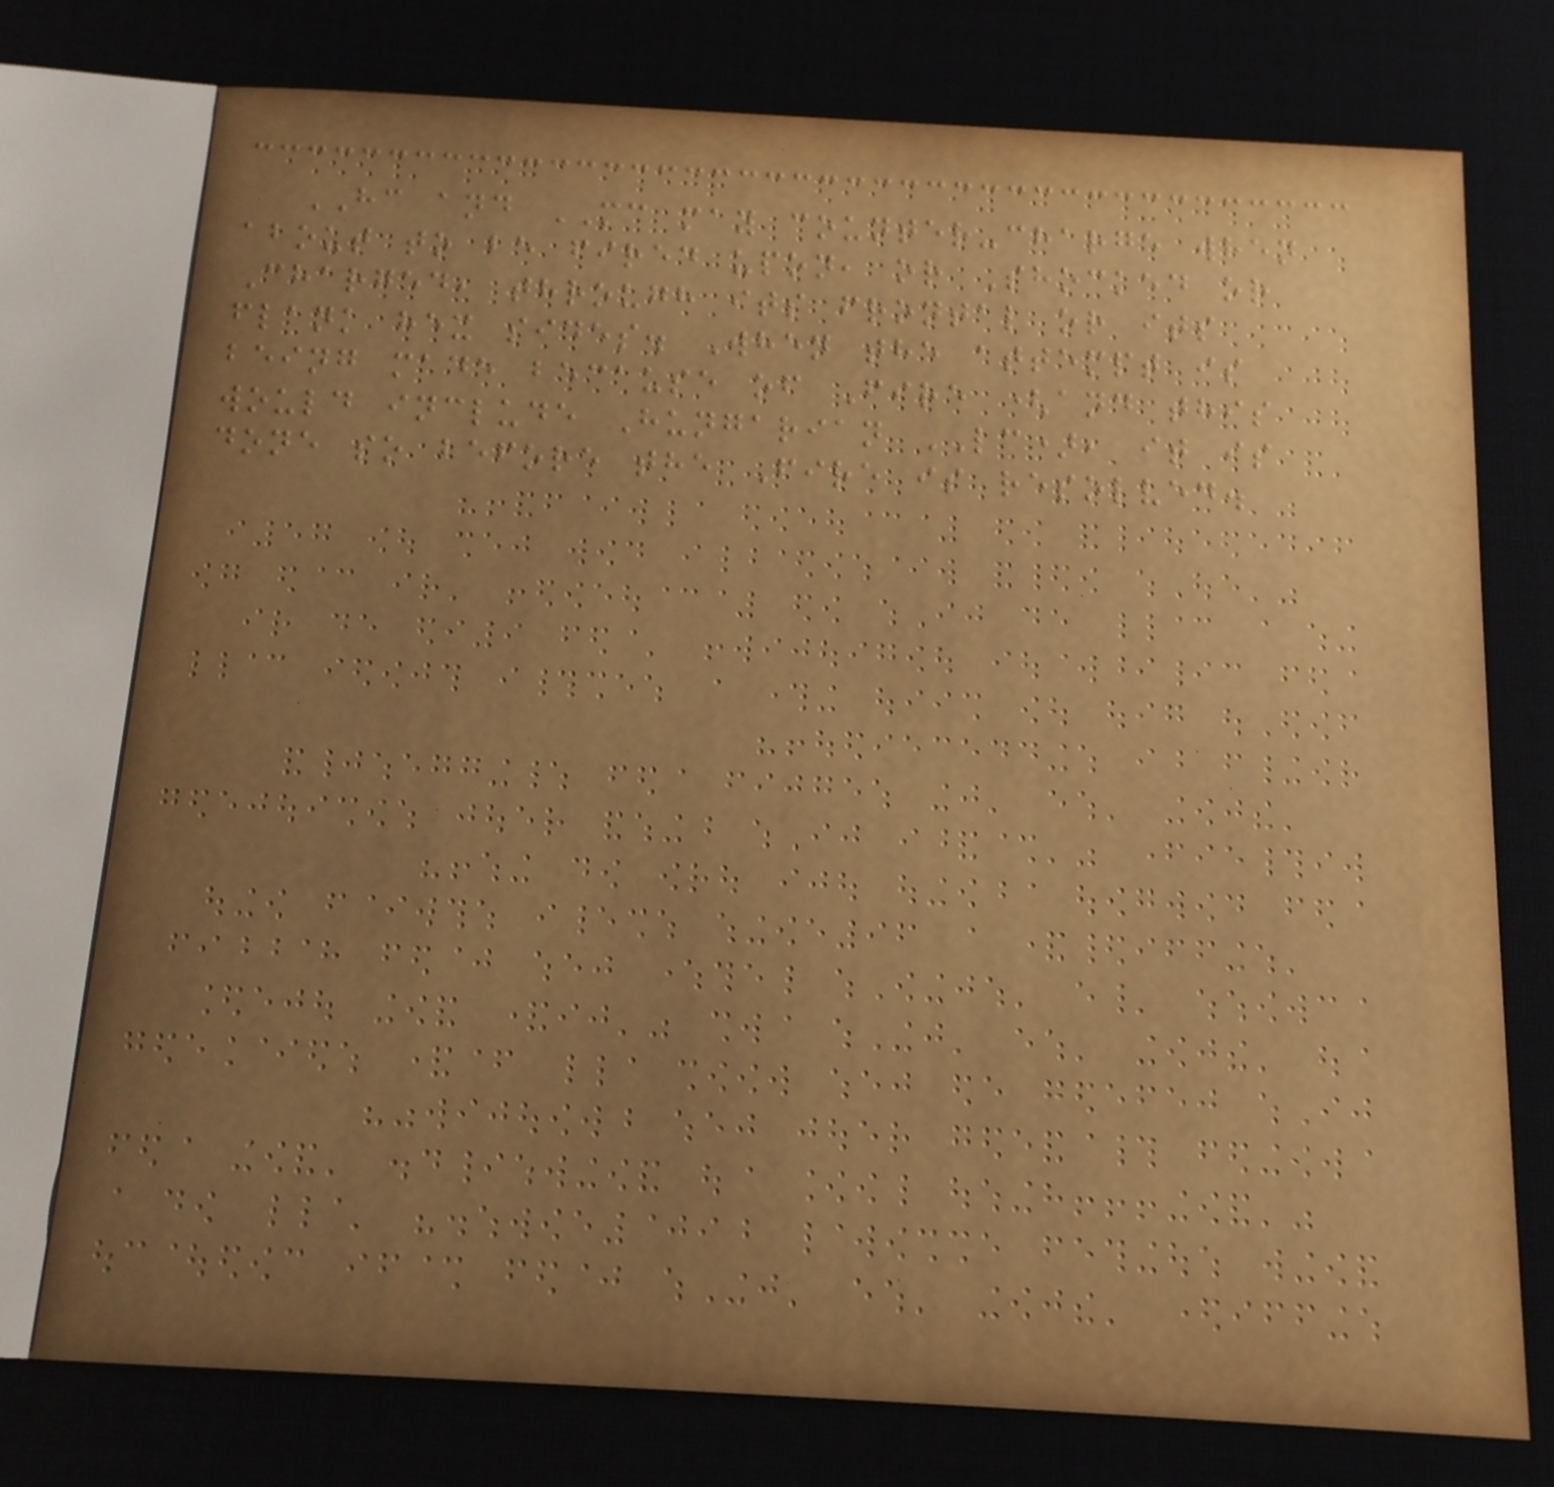HC and MC may counter-charge when
about to be fired upon, or Shocked or
Charged, through its frontal or its
flank hex sides. When the attempt is
being made because of Fire (and this
would include Hungarian LC), it is
done so before the Fire is resolved.
